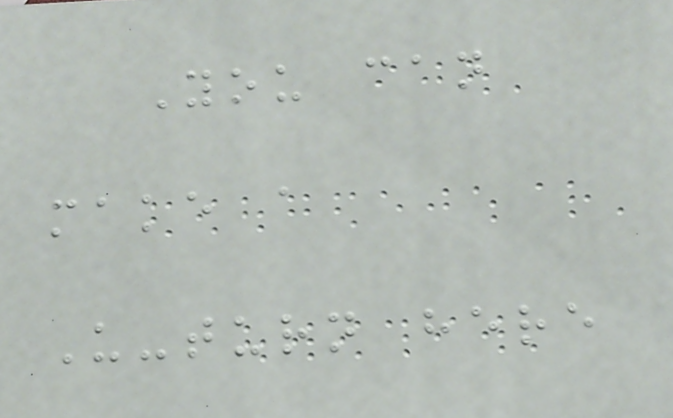You can
make a
U-turn here
